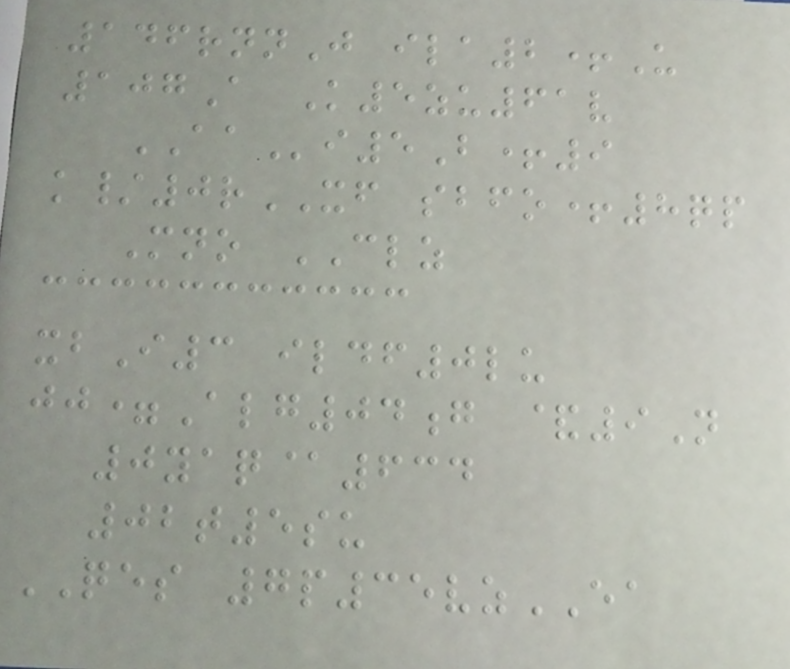146rnnJ ila2+U
107A K5zu61v
AAi5B+9
k/0rXF sbfo+8qp
Mno CLZ
xbI3 ildf0lu
jj=Alg04g &9N
0yaq@634
02t5su
QES 7p35vzEA
